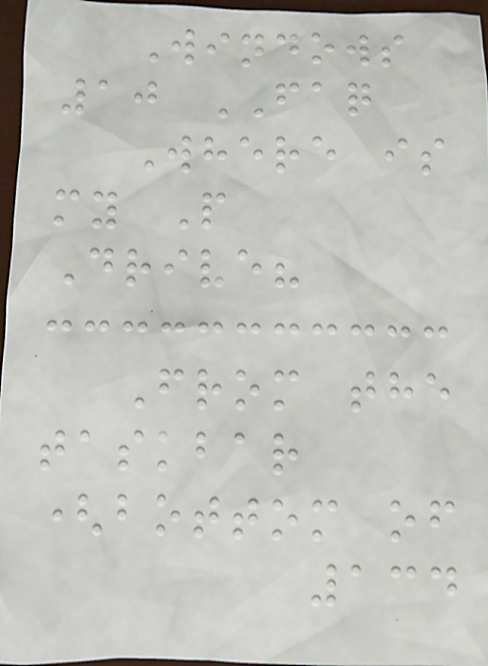Windows
10 FAQ
Where is
my P
Drive?
From the
taskbar
(bottom of
134
